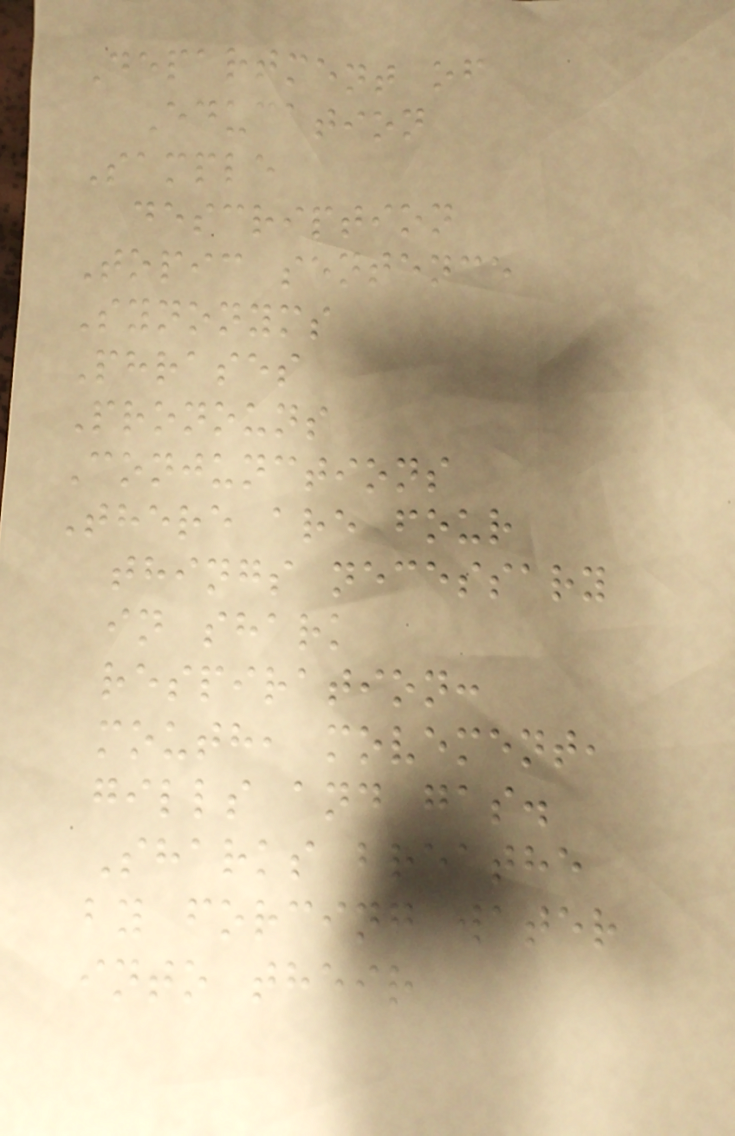Department of
Education
Sample
description
Topic sentence
Synonyms
Phrases
Pronouns
Conjunctions
There are four
things necessary
in shark
respiration:
mouth, movement,
gills and gas.
Sharks breathe
by forcing water
into their
